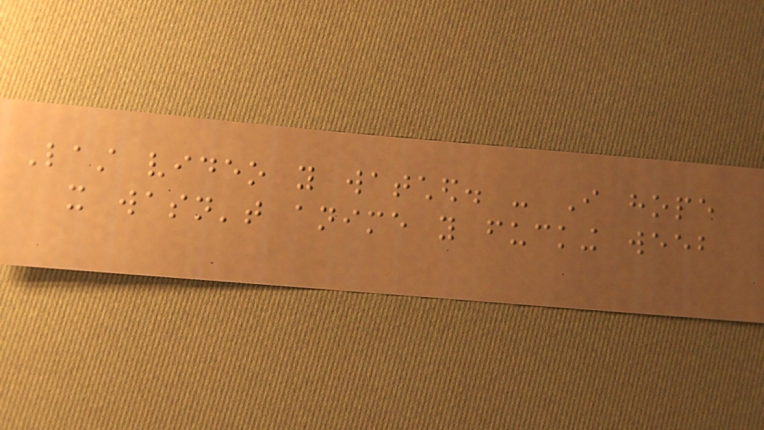Last video you watched. - I hope
it wasn't anime you fucking weeb
